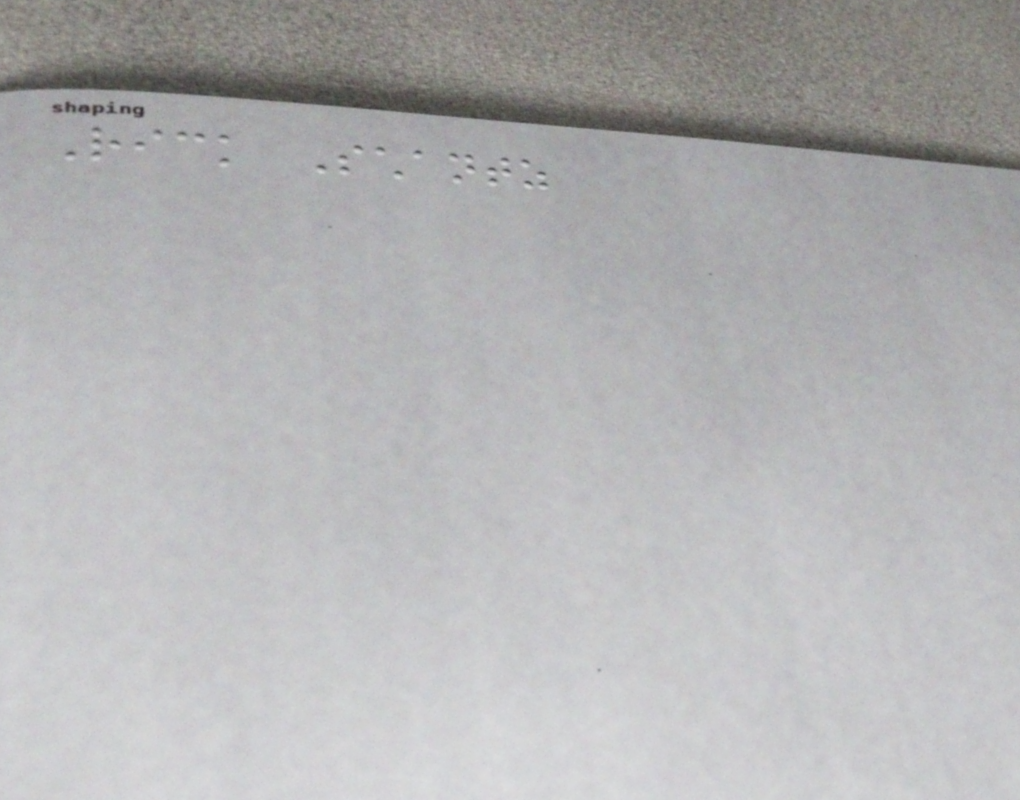Rick Schantz
